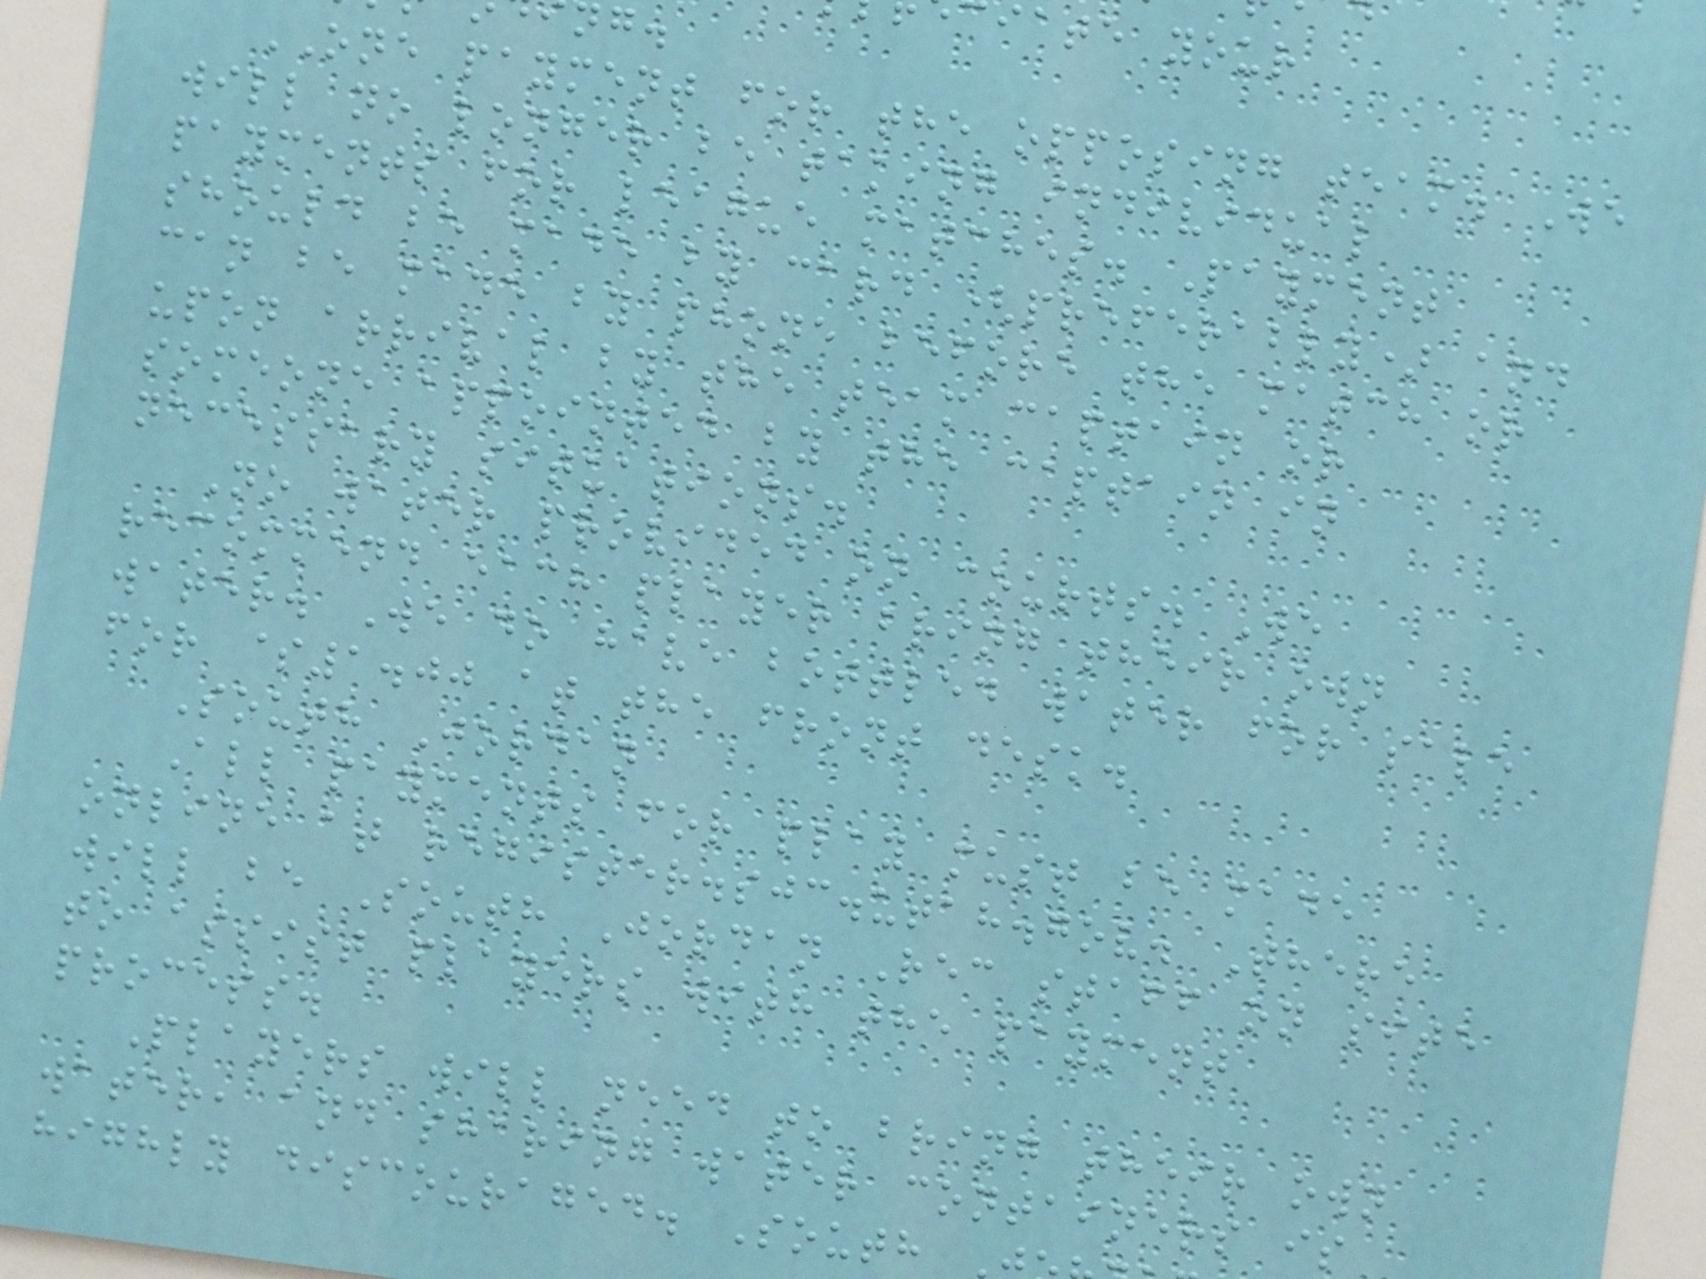iate your
ONE payment for the opposing team. We
will no longer be taking individual
payments for league matches. Payment
should be made by card (preferably) and
can be made by phone before the match or
upon arrival by the team captain or
someone appointed by the captain in
necessary situations.
No water provided on courts. We
recommend each player bring their own
water. We do have bottled water for sale
for $1.00 at the front desk.
South Jordan
All payments for play must be made
online at register.sjc.utah.gov. There
will be South Jordan Rec staff on site
to assist players with the payment
process.
Players will need to bring their own
water, and sharing water containers is
highly discouraged. South
